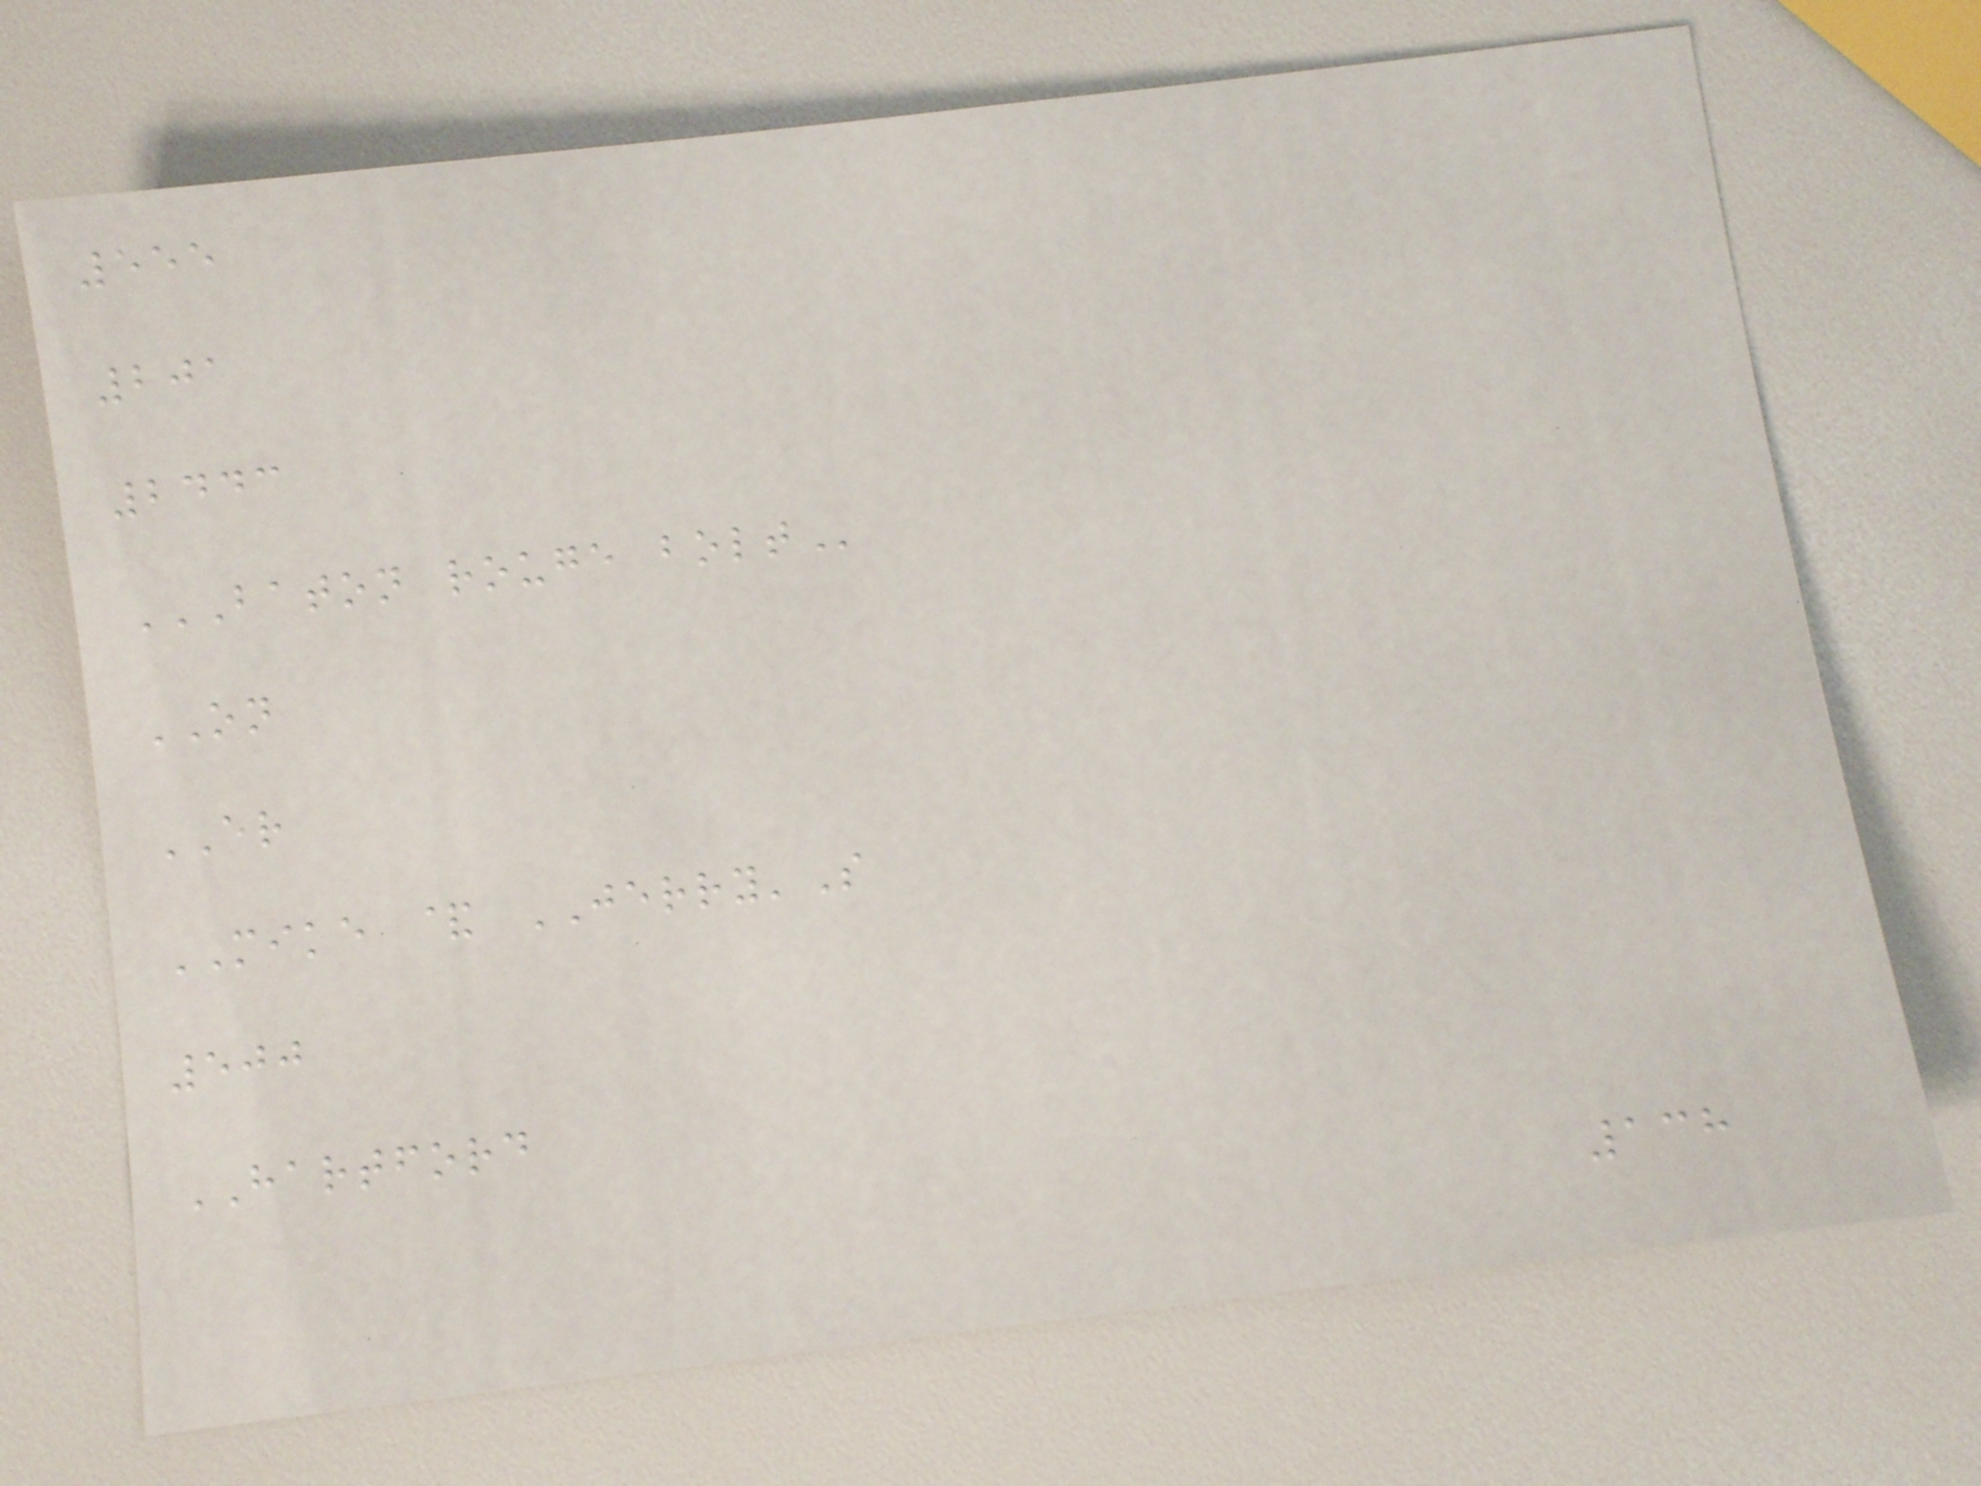555
201
2443
BATON ROUGE BOLT
ON
ER
MIKE & JERRY'S
500
HARTFORD
138
